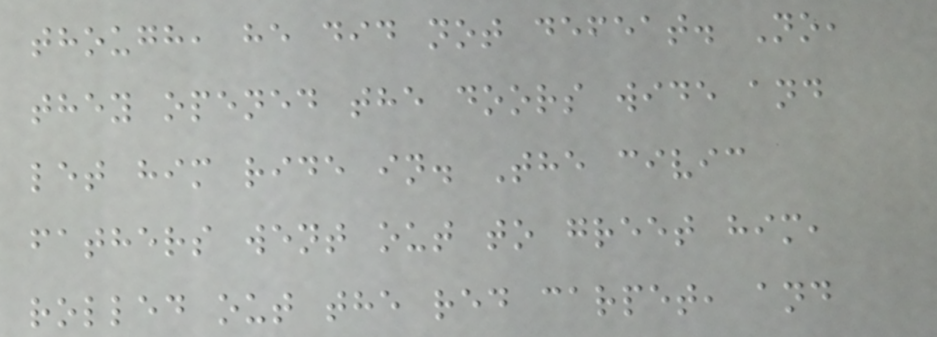though, he did not defeat. No,
they opened the doors wide and
let him ride in. The civic
fathers went out to greet him,
rolled out the red carpet, and
